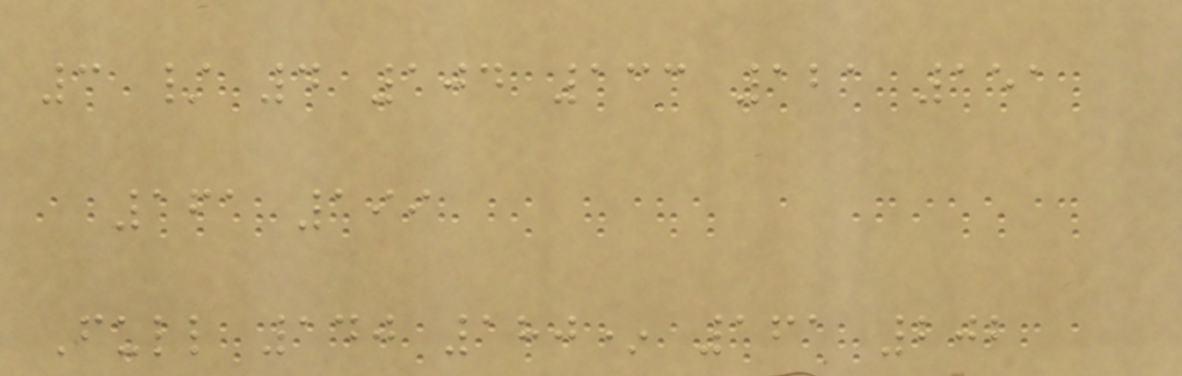3 / 4 104 133 121 151
161 199
Full 140 180* 161 202
